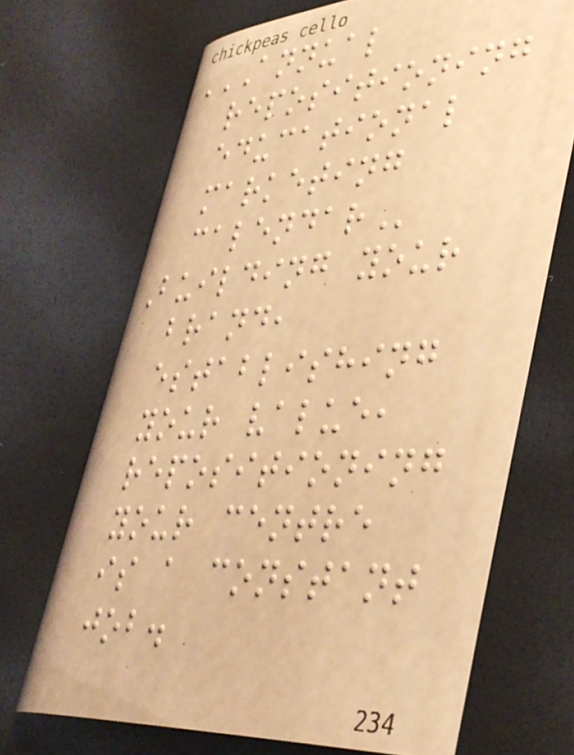ANNUAL
REPOSITIONING
EDUCATIONAL
MARKETING
CALENDAR
Building your
brand,
establishing
your value,
repositioning
your centre
is a constant
job.
